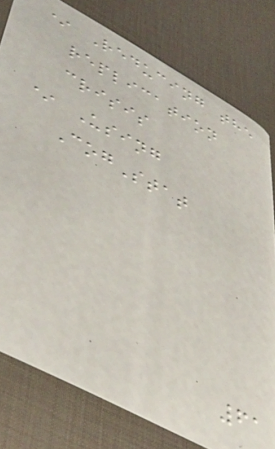* Reducing the
replication
crisis
* Using
CogStat
61
